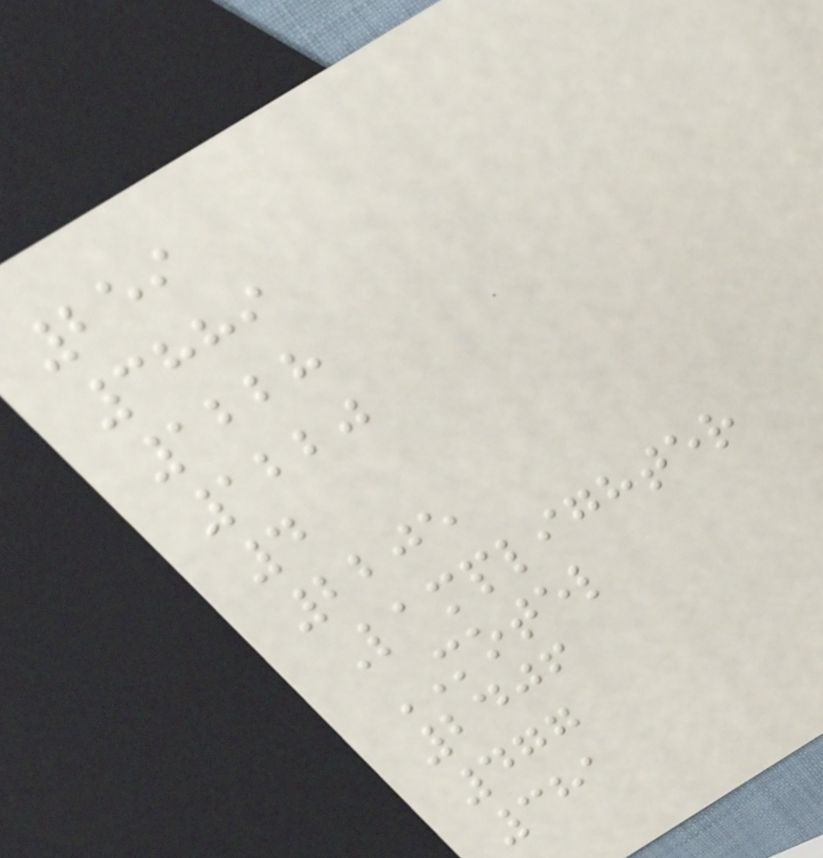259
3889
1228
1220
4
2205
Lamplighter
MOTEL
2406
477
381
